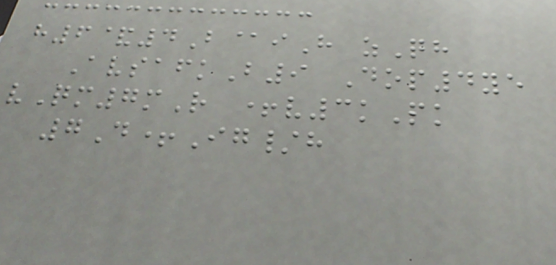h6&4B@iH zQh
AvsafkB9 Dop4ye
vQm7mR +v3kPk
7D+Ig/h
